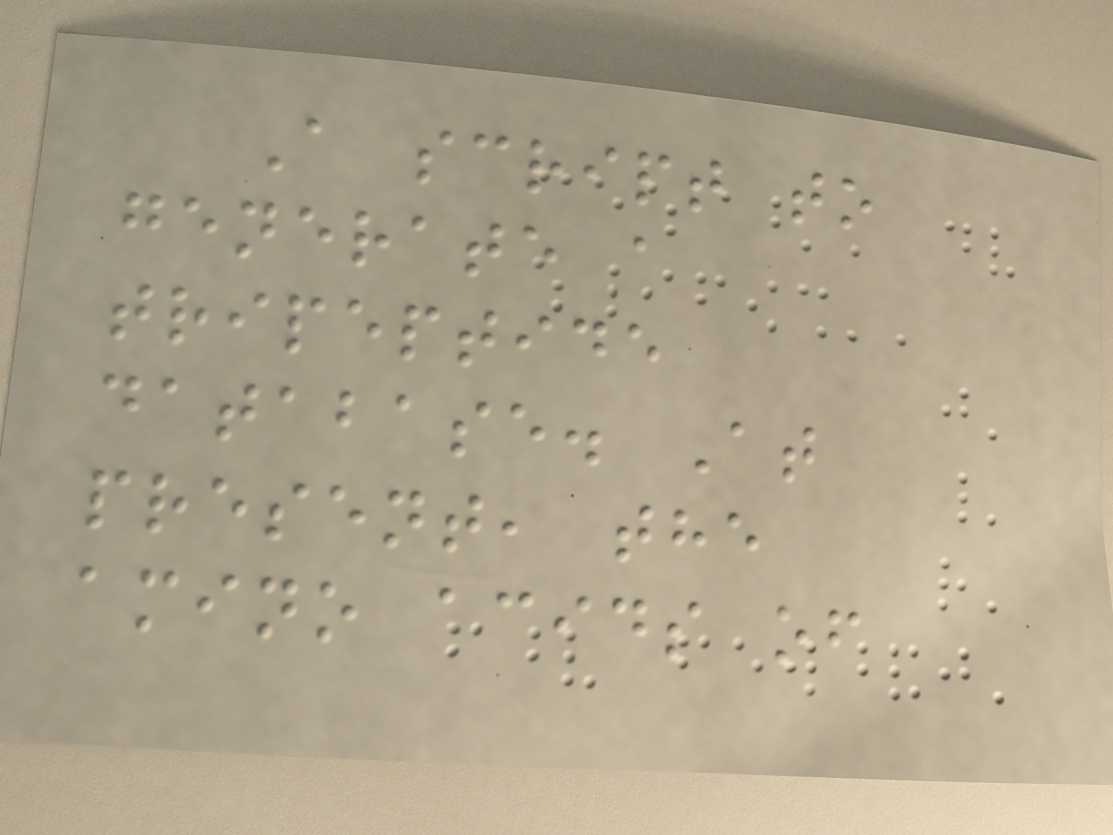A script to
generate a
tripeptide
database. At
present, the
amino acids of
